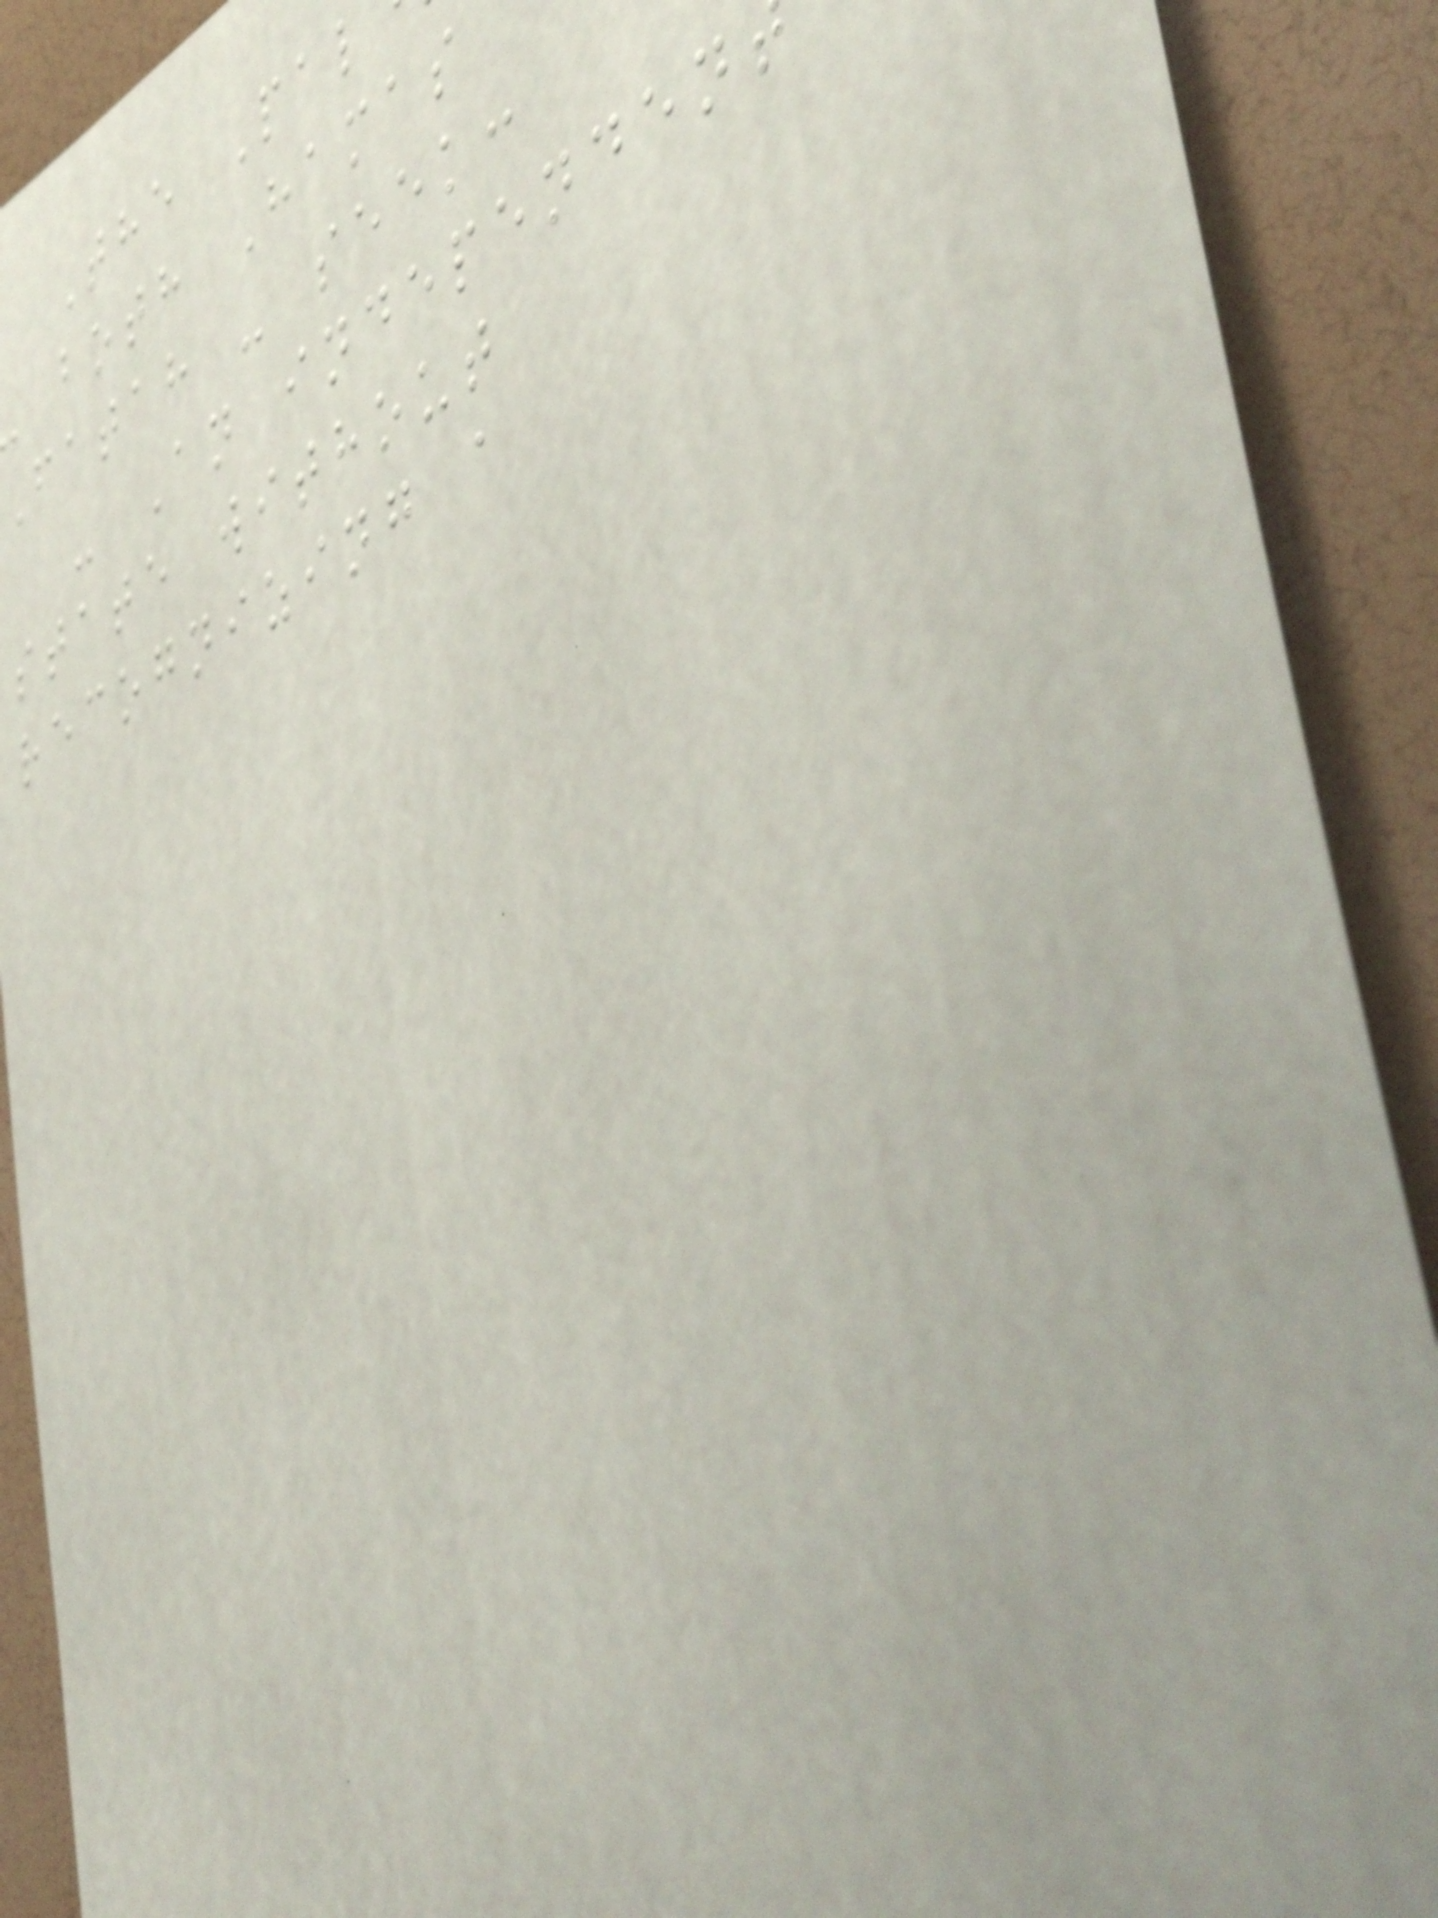The Pal
both Hamas
Fatah - seek:
- An independen
state without
recognizing a
